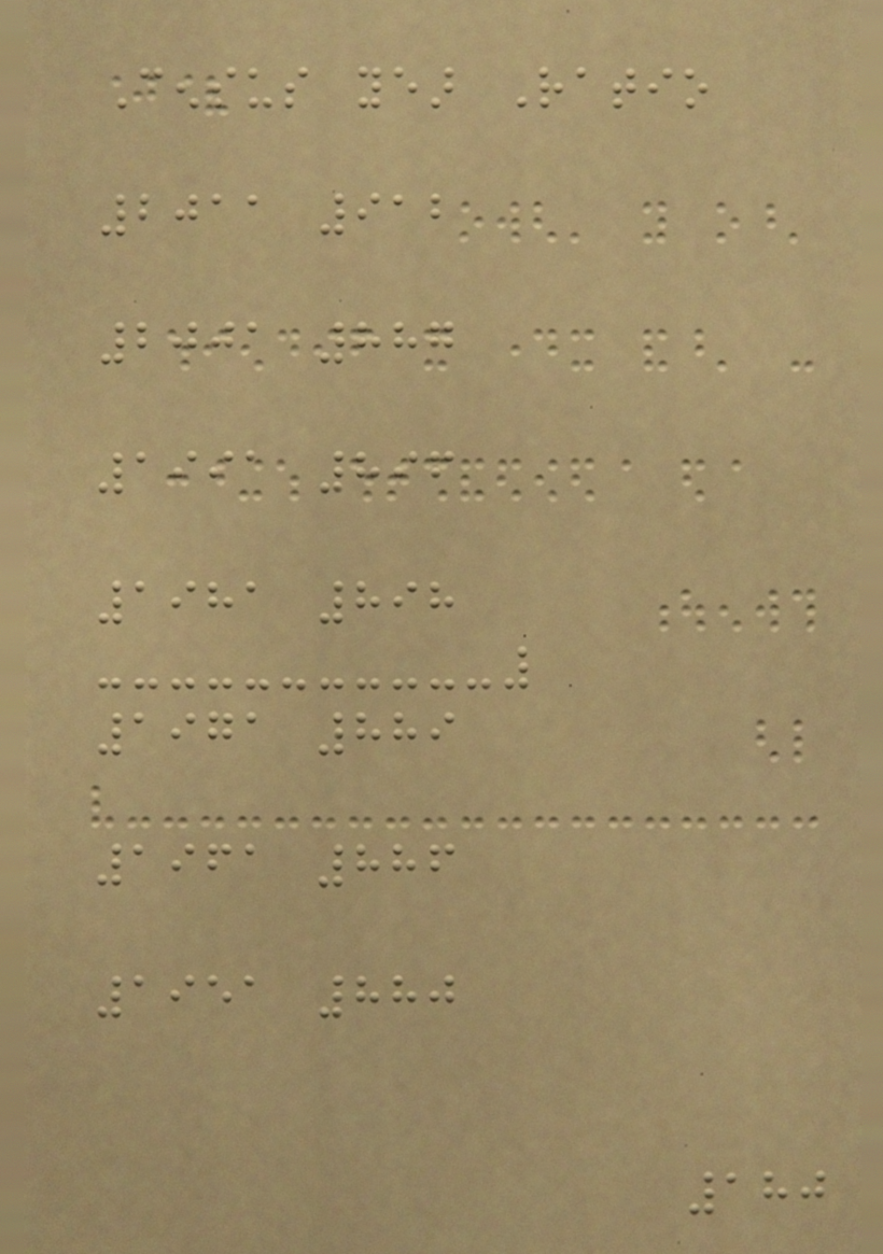Census year Ratio
2011 912
2001 887
1991 896
1981 898
1971 889
1961 886
1951 880
180
